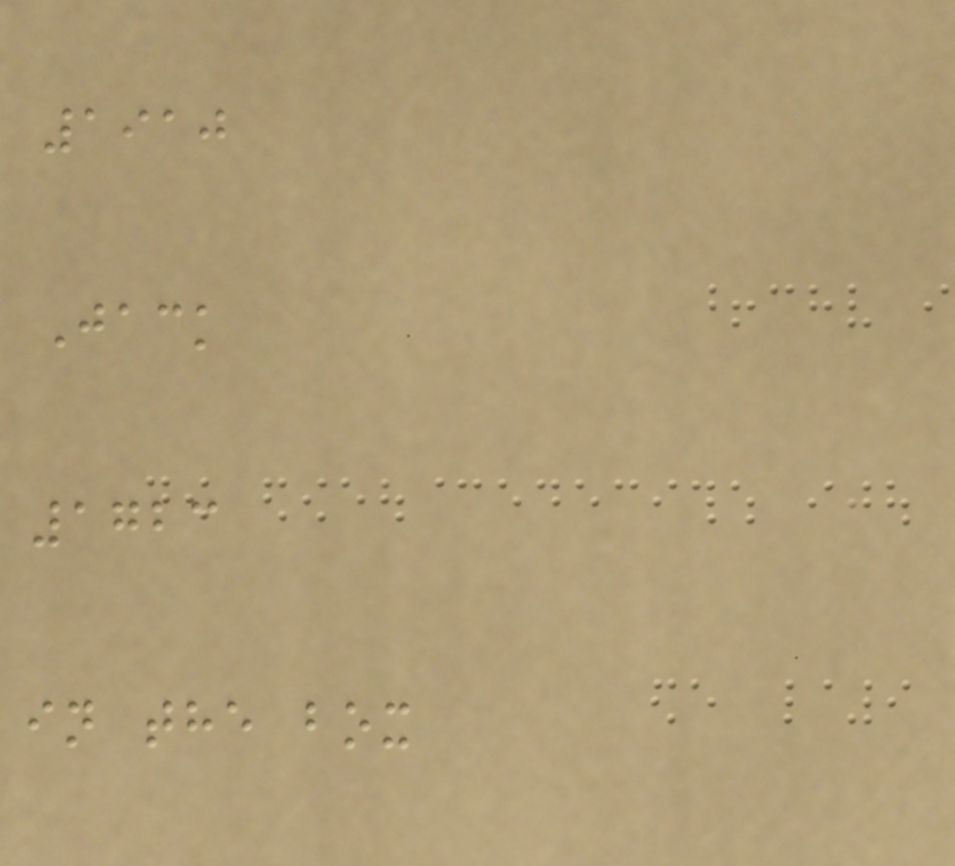1910
Jack
1723
in the box
